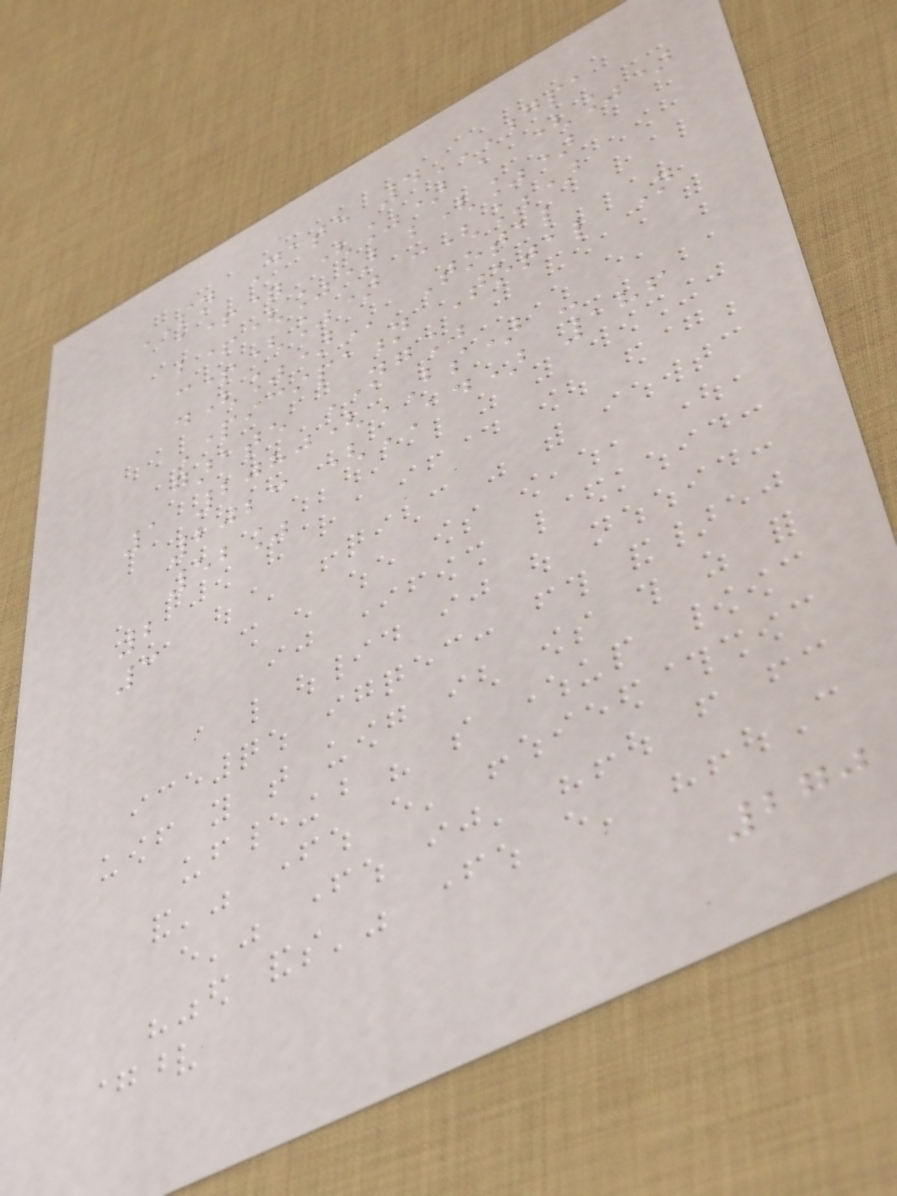SN Date 4GPA
A+= (%) A (%)
B+(%) B(%)
C+(%) C(%)
D(%) Total
Participation Total Not
garate NG%
1 2080(BS) -
2023 (AD) 186
52%
2
3
270
